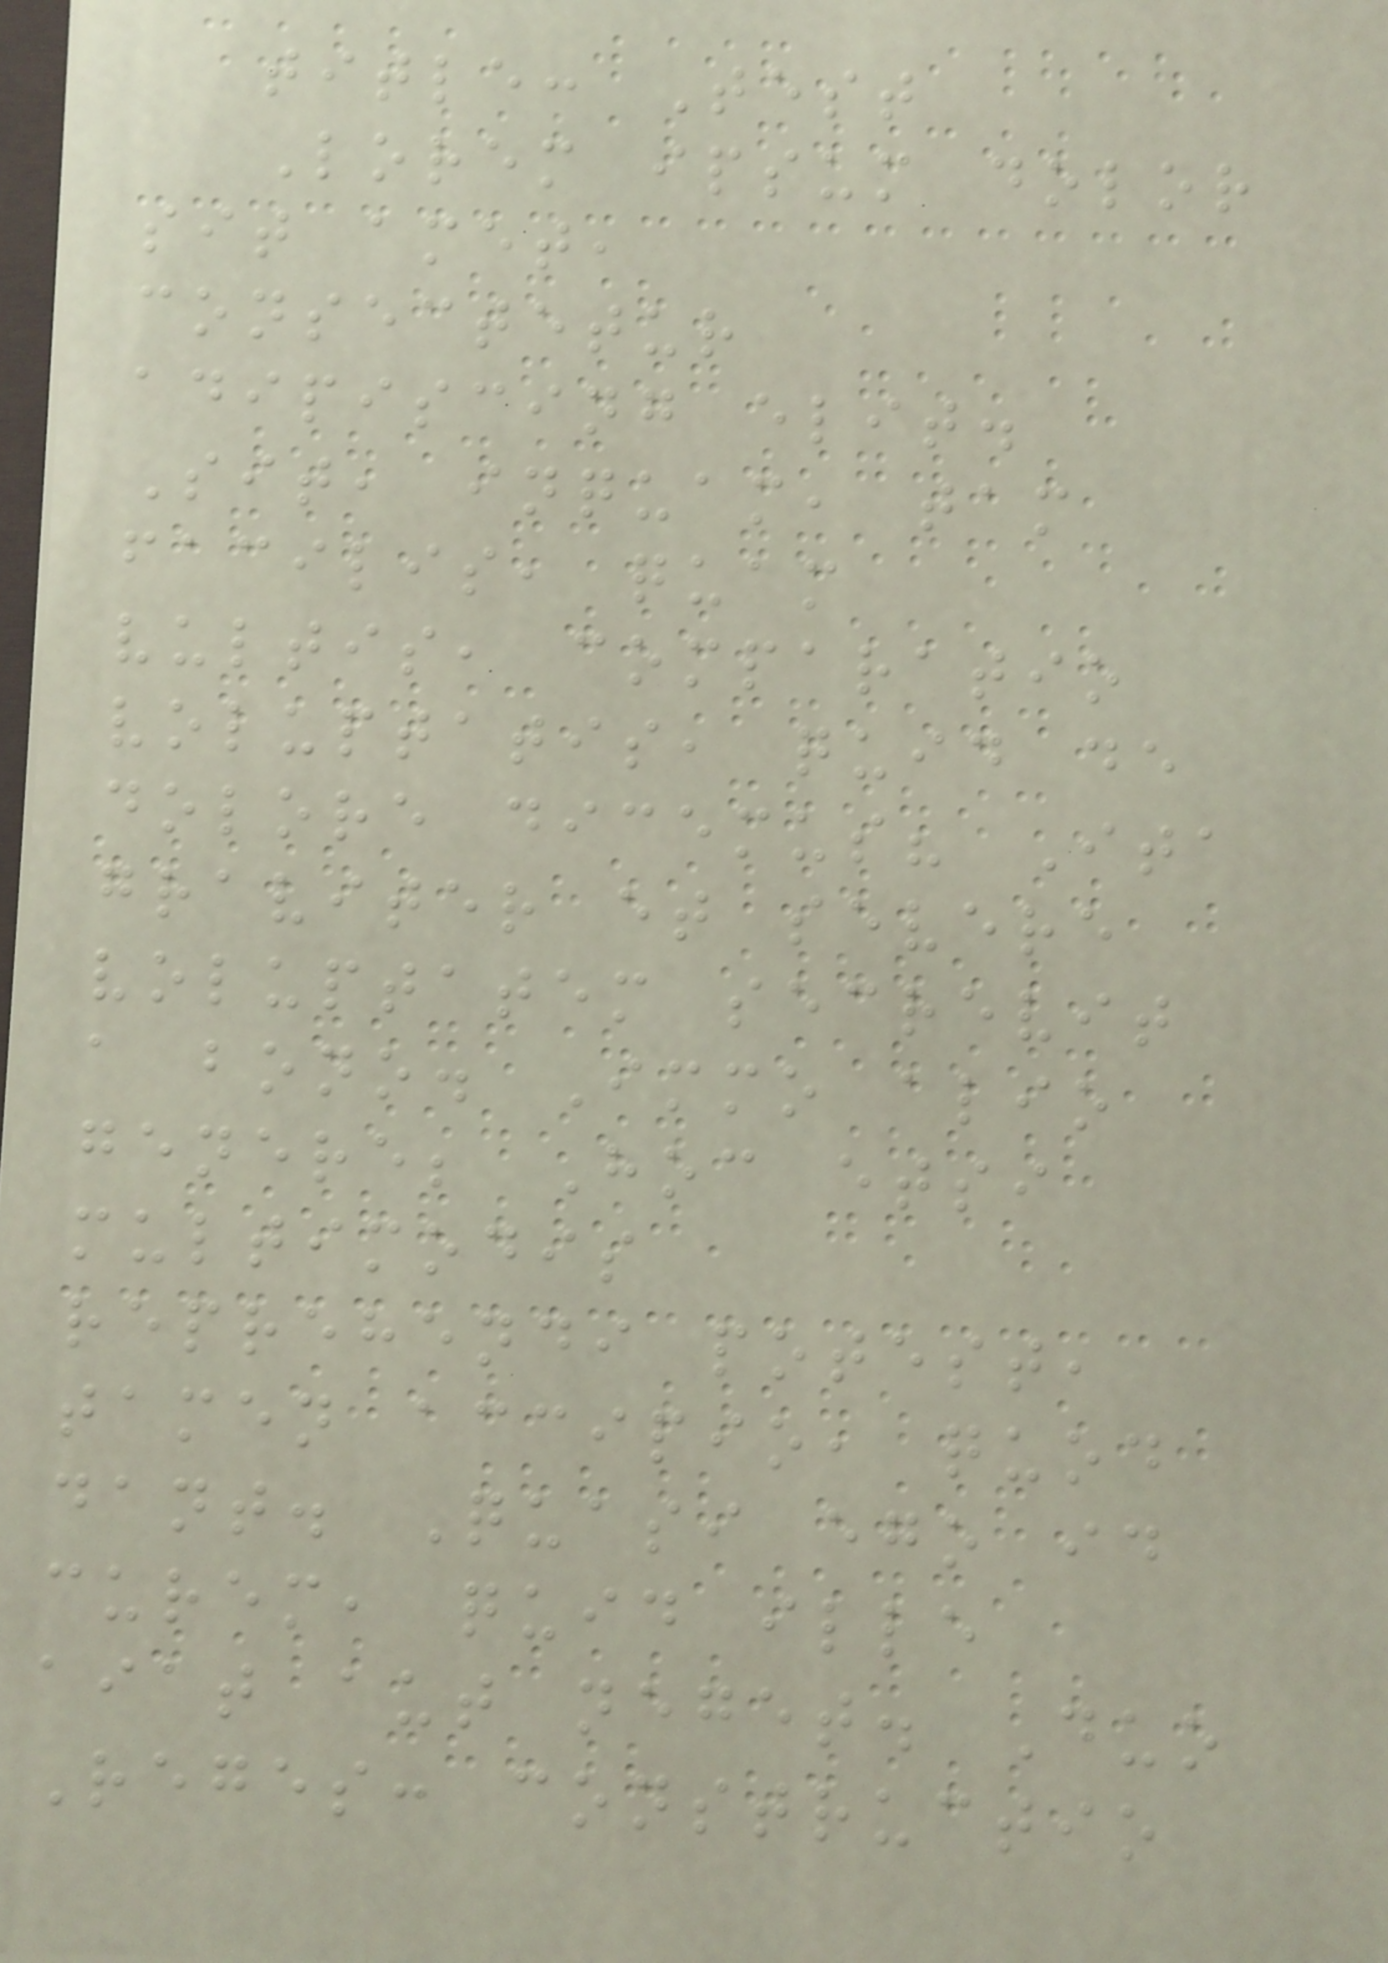title: Test
Lorem ipsum dolor
sit amet,
consectetur
adipiscing elit.
Sit, inquam, tam
facilis, quam
vultis, comparatio
voluptatis, quid de
dolore dicemus? Ita
graviter et severe
voluptatem secrevit
a bono. Immo alio
genere; Hoc etsi
multimodis
reprehendi potest,
tamen accipio, quod
dant. Quasi ego id
curem, quid ille
aiat aut neget. Duo
Reges: constructio
